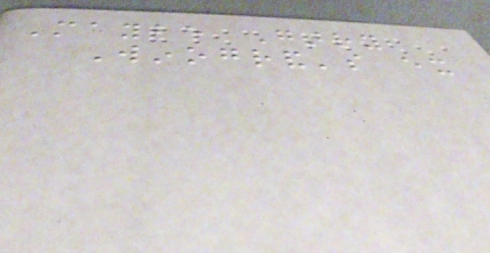Maybe Garry
Winogrand's ex
